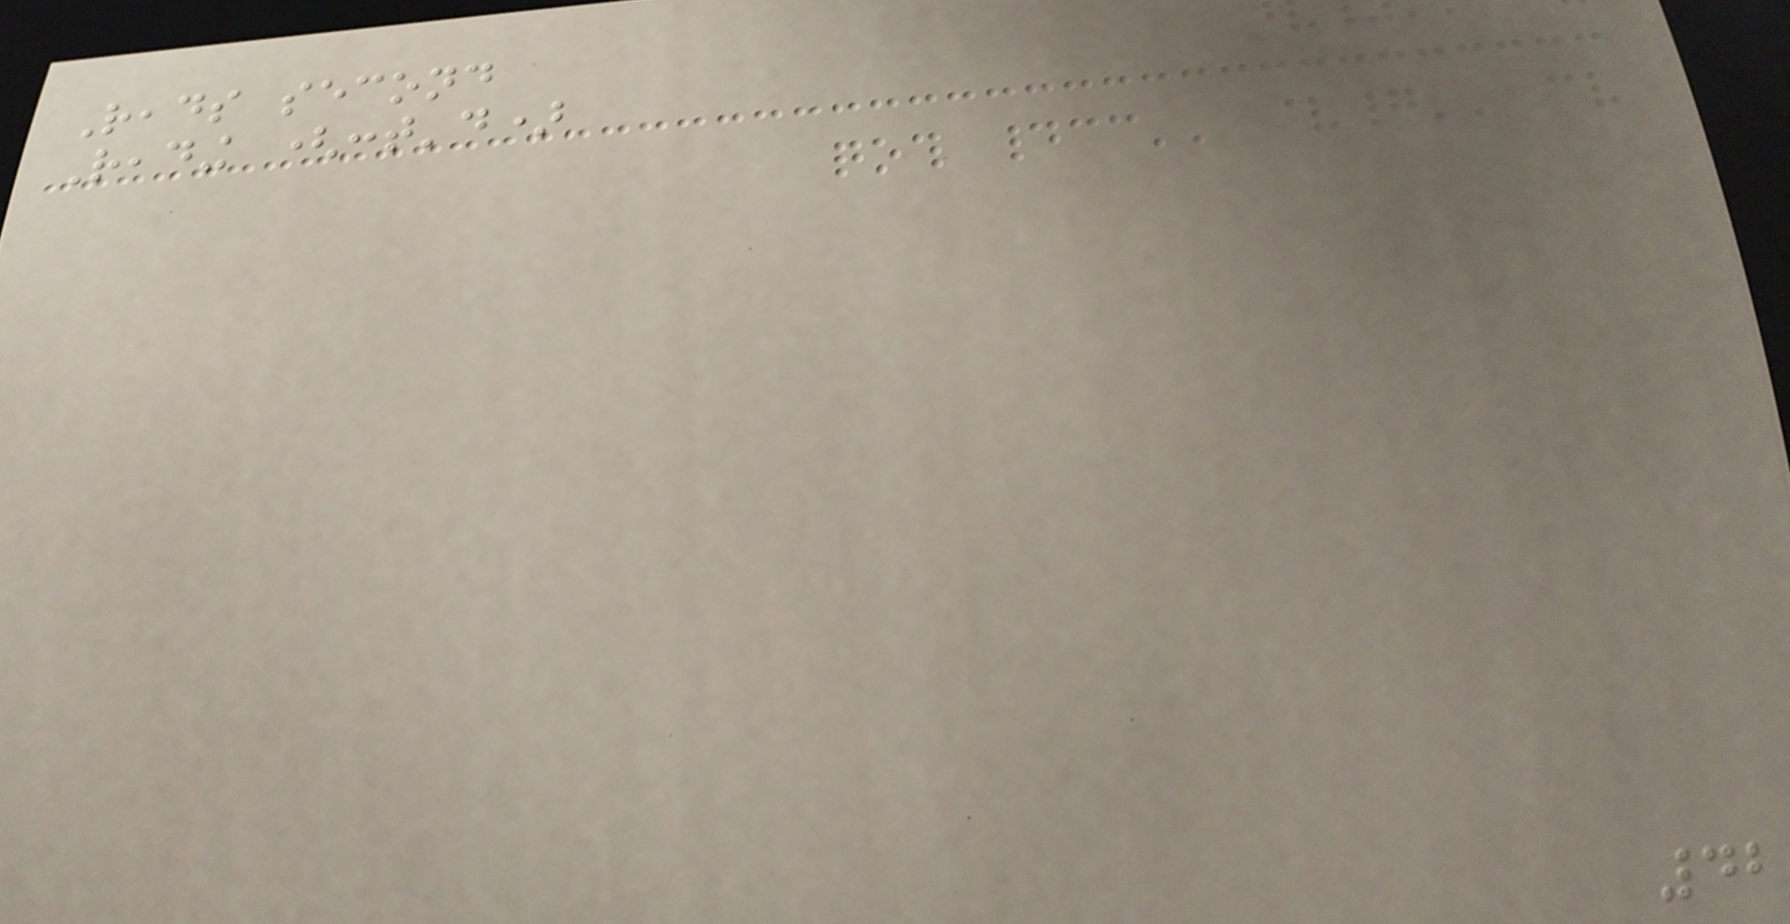Reads second
Reading (cont'd)
42
